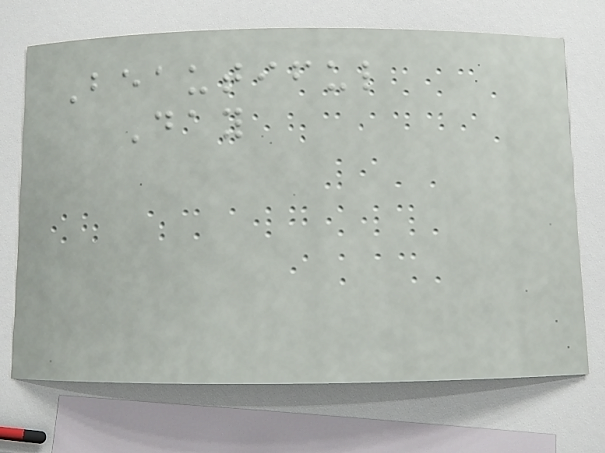Beautiful
Day
